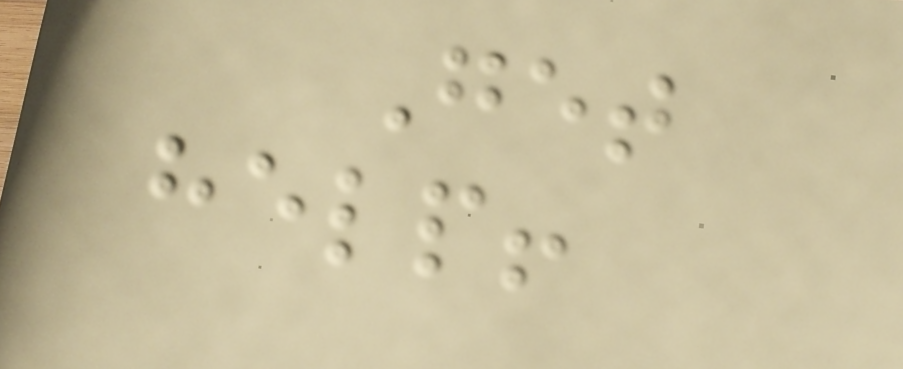Get
help!
